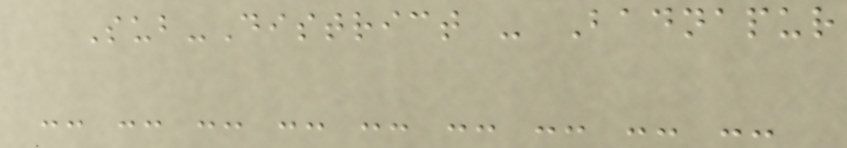Sub-District - Badnapur
-- -- -- -- -- -- -- -- --
